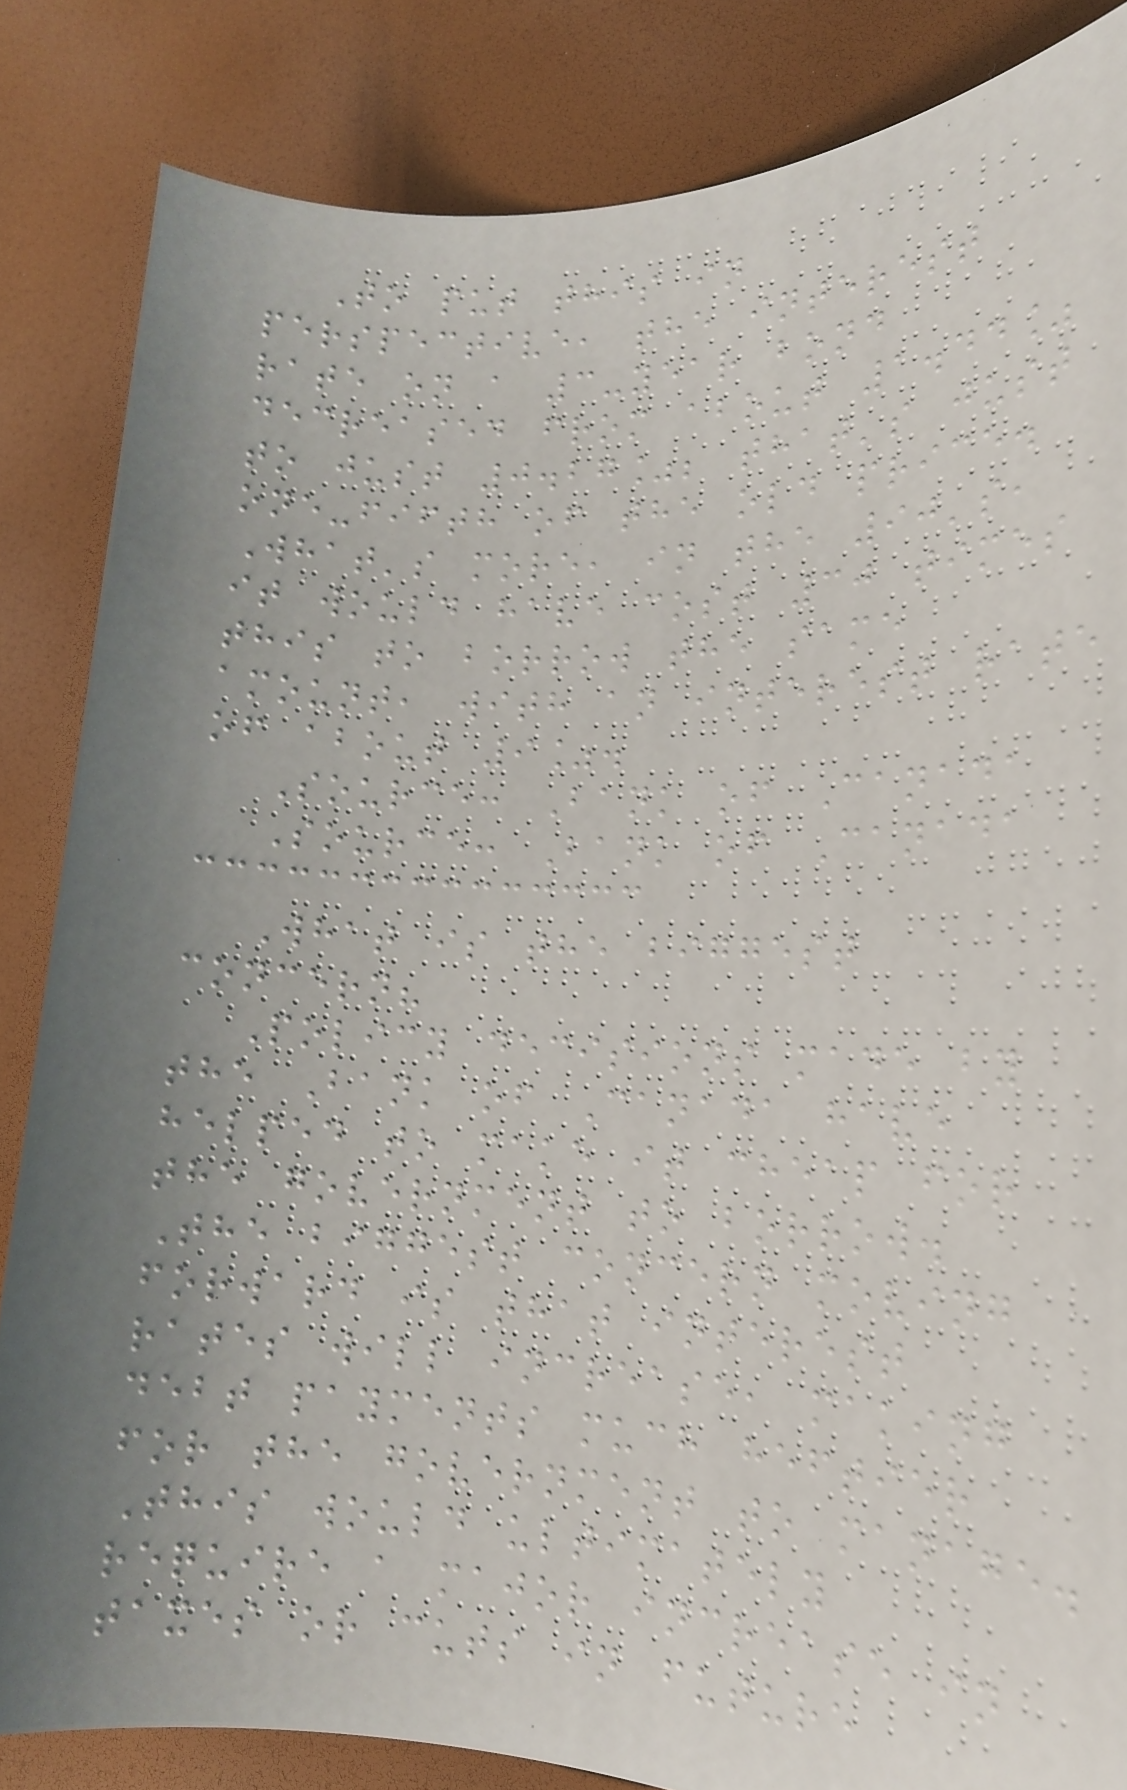To put this in
perspective, the interest
rate on a 3-year bond
decreased from about 1.44%
to just 0.27%; that's just
one-fifth of the old price.
What's more, in the 90's,
it would have cost 30 times
this to borrow the same
amount, with an interest rate
of about 9%.
Source: Bank of Canada
Source: Bank of Canada
What is the biggest
concern?
Policy decisions made by
the Bank of Canada have
helped to make it cheap for
the government to borrow.
The biggest concern moving
forward is that interest
rates will increase, making
debt payments much heftier
for the government to manage.
This would ultimately
require a major increase in
taxes or cuts in future
